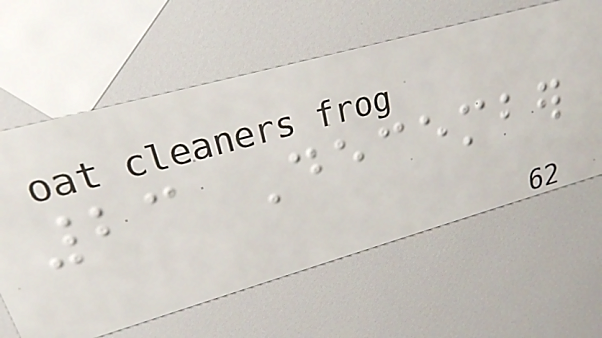23 December
